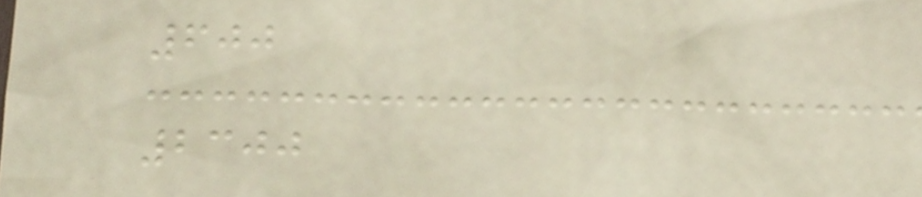600
2300
